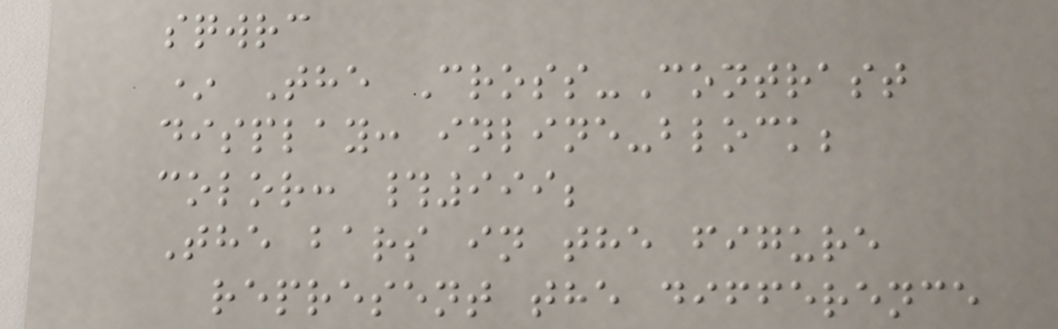sqwrc
* The Cross-Contrast
display: inline-block;
color: #999;
The bars in the figure
represent the difference
